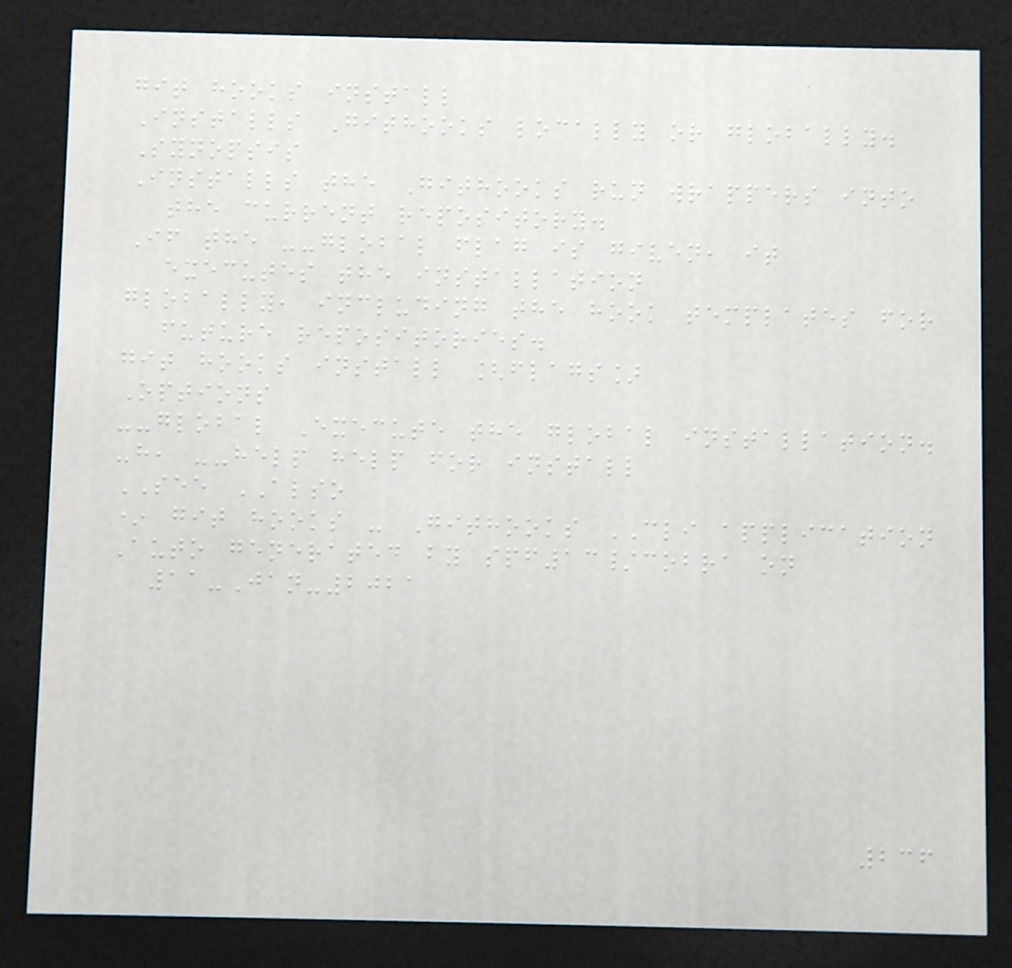git hooks install
Installs Githooks locally or globally.
Synopsis
Installs the Githooks run wrappers into
the current repository.
If the --global flag is given, it
executes the installation
globally, including the hook templates for
future repositories.
git hooks install [flags]
Options
--global Execute the global installation.
-h, --help help for install
SEE ALSO
* git hooks - Githooks CLI application
Auto generated by spf13/cobra on
11-Jan-2021
236
